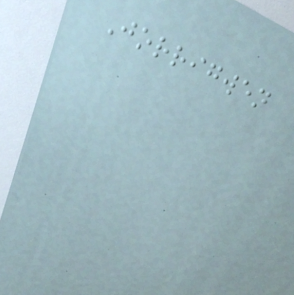Jorrigwen
